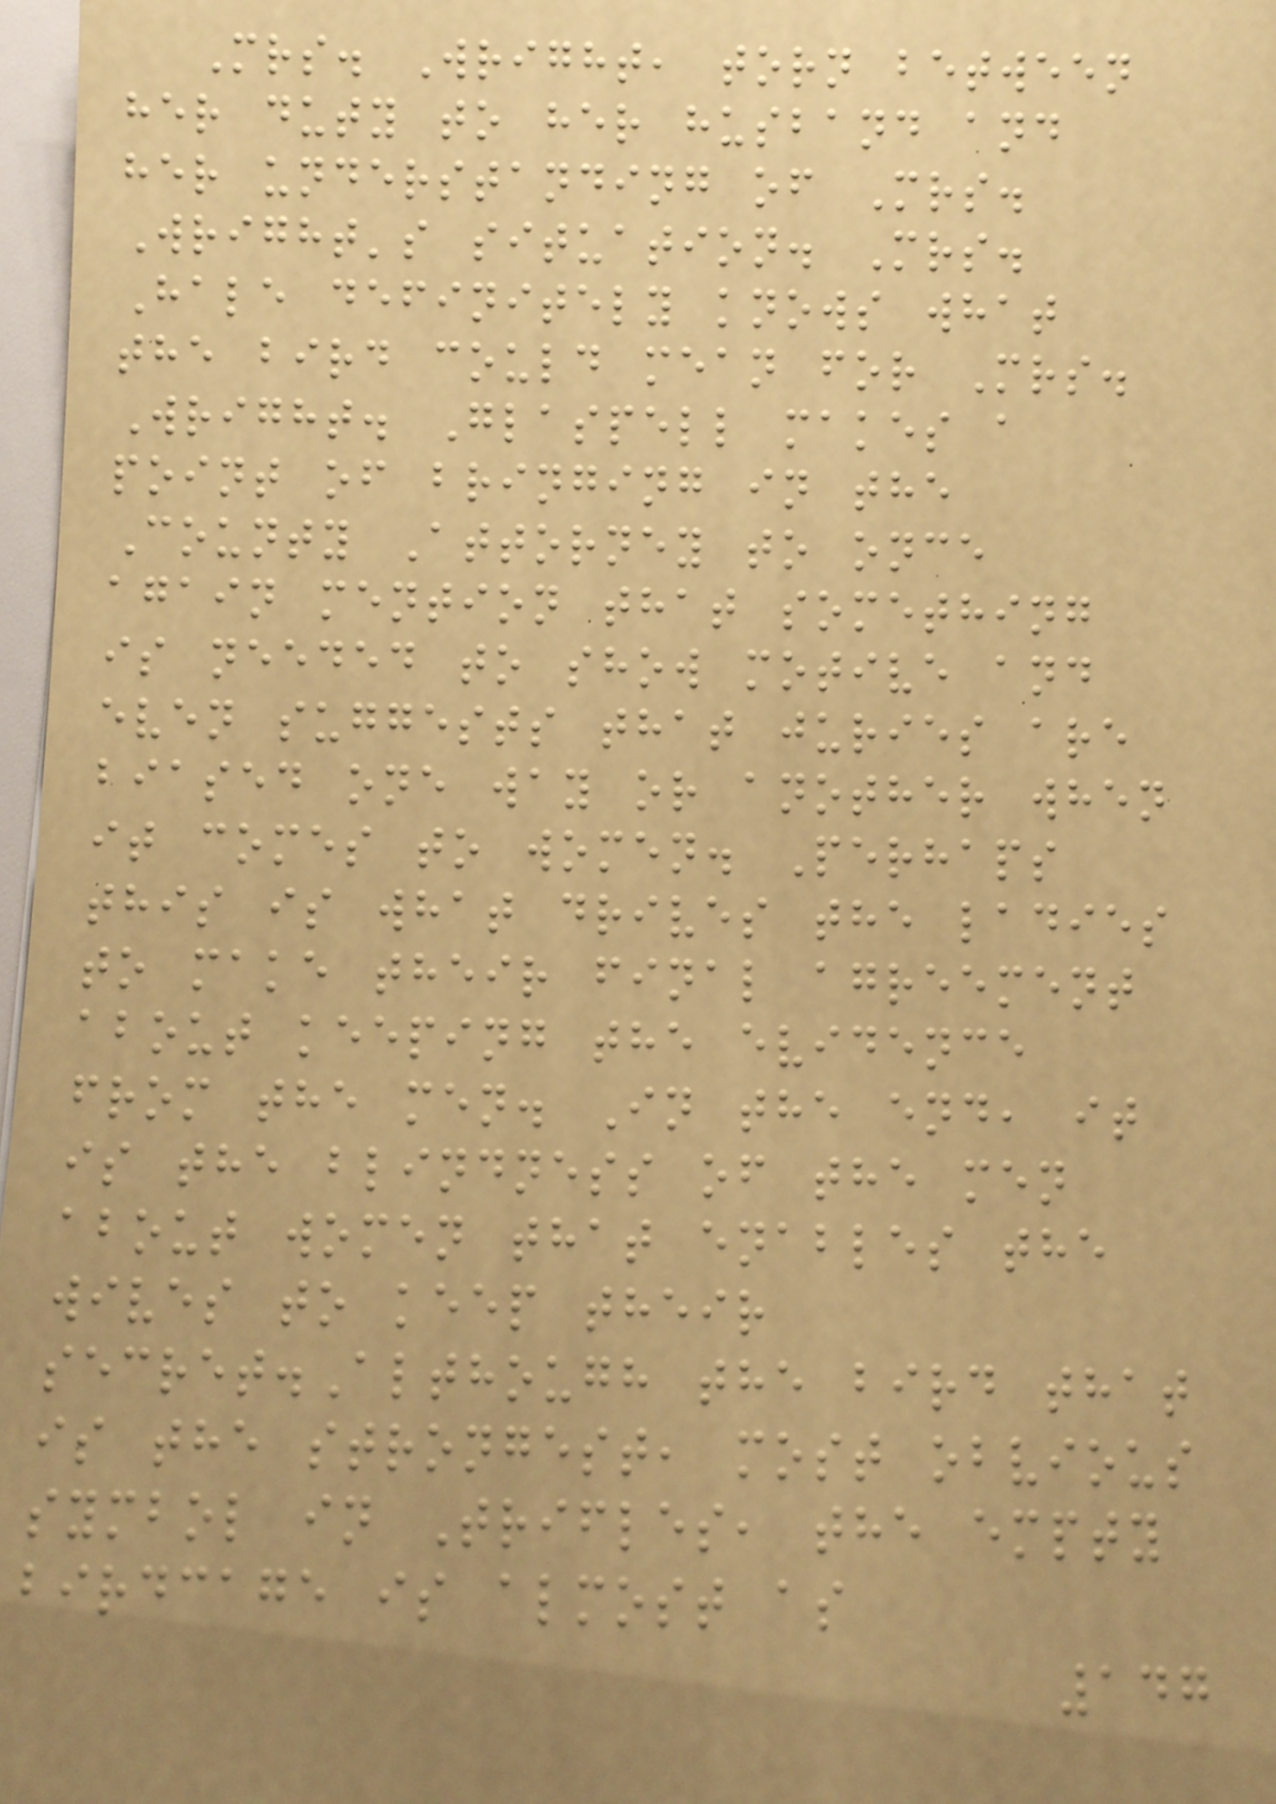Mrs. Wright, torn between
her duty to her husband and
her understanding of Mrs.
Wright's situation. Mrs.
Hale definitely knows what
the bird could mean for Mrs.
Wright. Glaspell makes a
point of bringing in the
County Attorney to once
again mention that something
is needed to show motive and
even suggests that juries are
biased one way or another when
it comes to women. Perhaps
this is what drives the ladies
to make their final agreement
about keeping the evidence
from the men. In the end, it
is the blindness of the men
about women that enables the
wives to keep their
secret.Although the bird that
is the strongest, most obvious
symbol in Trifles, the empty
birdcage is almost as
147
